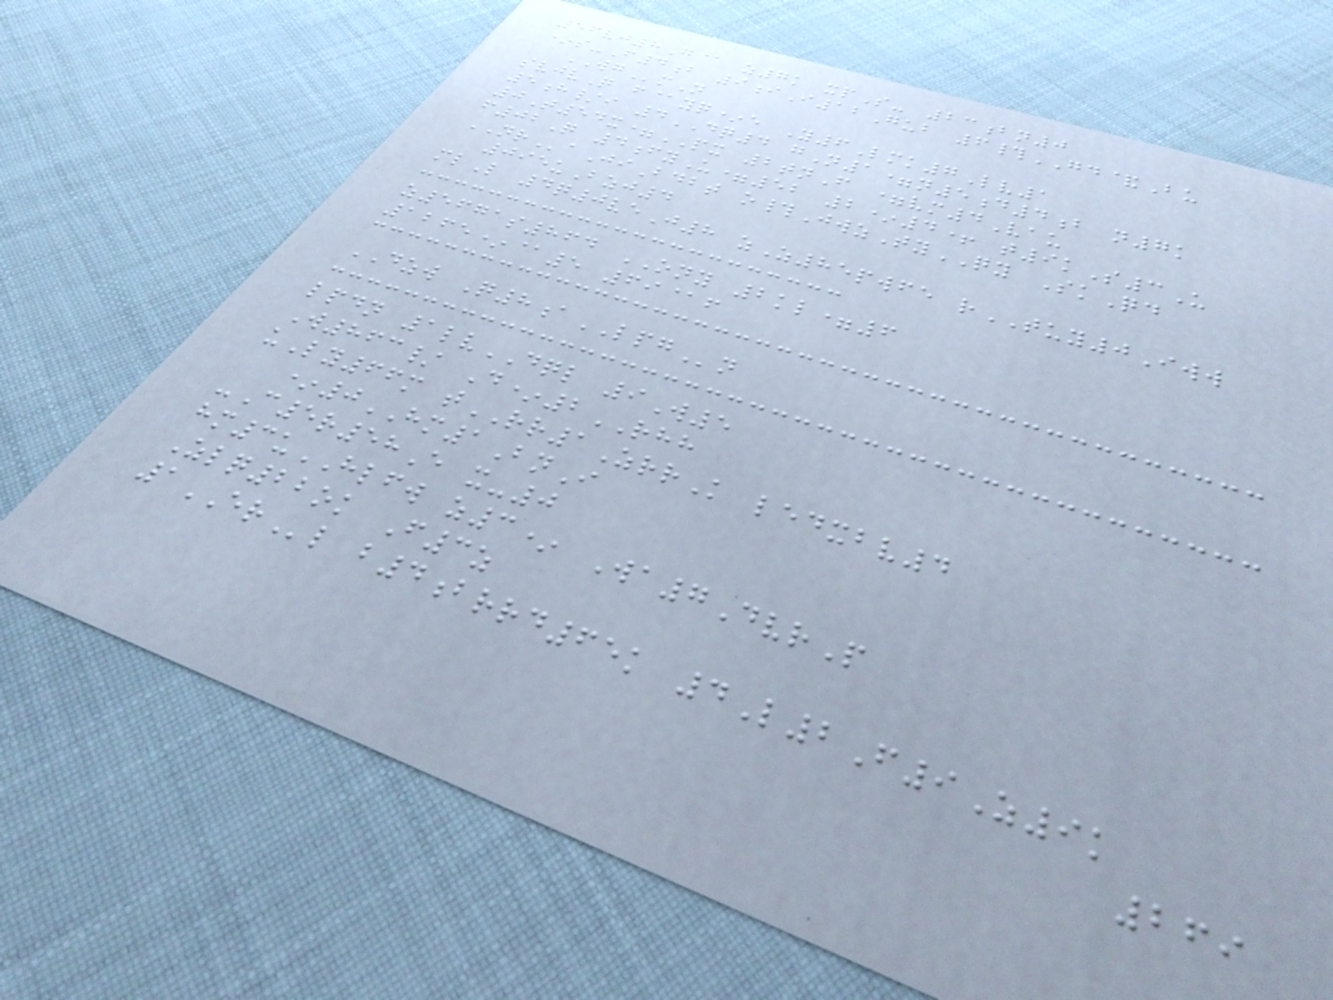56vj8G@ z7k xpS- 23bn0
*s-F4b 9iI12Gub 6#GD&Bu
WGmN
svjvQ f@yq*e Y6Lmk7Lv1
5h/i 4DQ4 gN1=n5d4b n7k
0T54x=PX 2tnF =vm4Vau
f02Q 4fyU=52 2*4+ t9kS3U
NRaJiBdbt o#JwzTyQY SkQd
095uBzj4
mlL 4q0veJ8 zZ85pwfe rTUY0Iww
z5671s864 ONY 2kl=6
1265*@5 69@f
DZW Q8aLPGn
lpdn 1lvDQL 9W5
W863/ D*2RHH
uLy66m tRR1ZrrK ledxbv4
*0HM1BnI
-C5r58E x-0
hm3uHLFW z3* Wa7DvrP
Zlq22ok F3z
1ERl b4brrd65k 4L2F9Z9k
269
